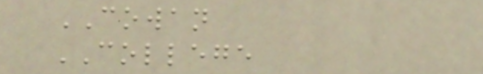COWAN
COLLEGE
